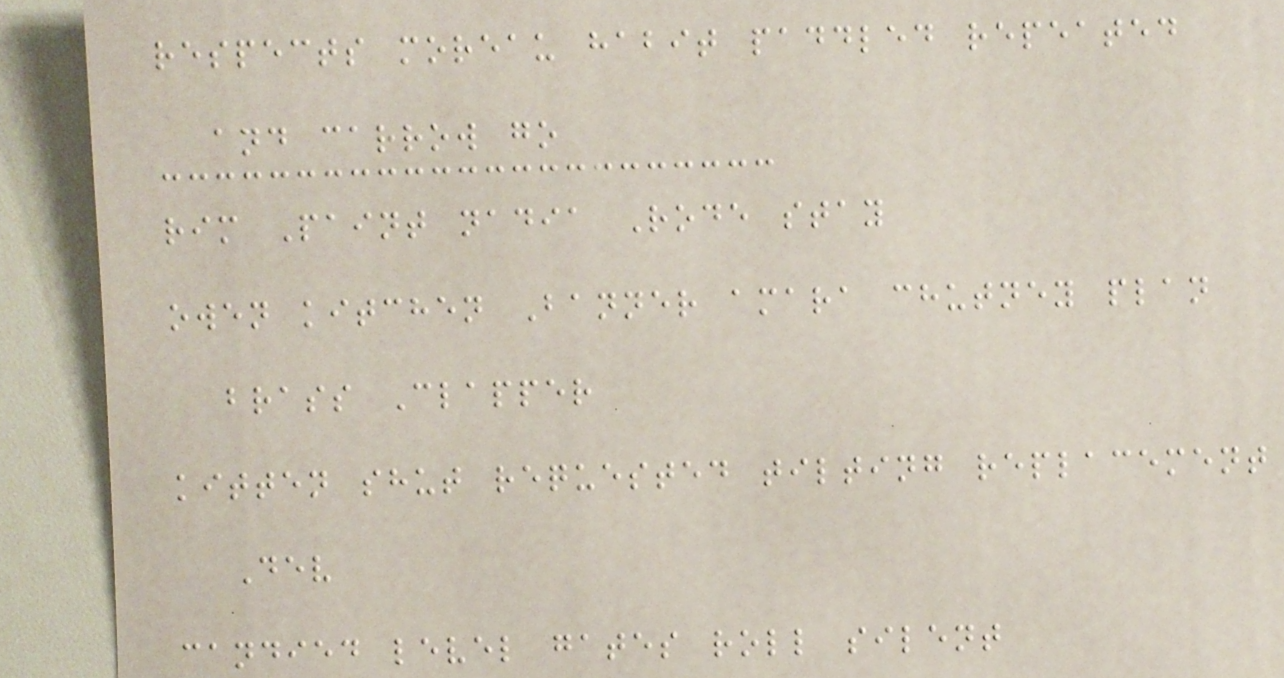respects moreau habit paddled repeated
and carrow go
rim Paint nadia Rode stay
owen kitchen Banner amara chutney plan
brass Clapper
kitten shut requested tilting replacement
Dev
candied level gates roll silent
